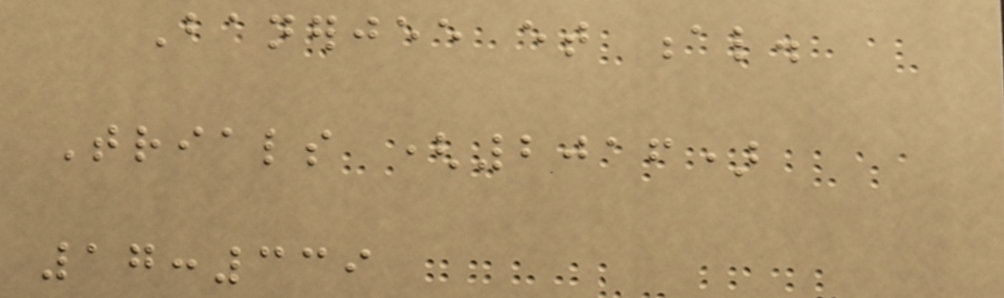Banerjee et al.
Trials (2016)
17:339
